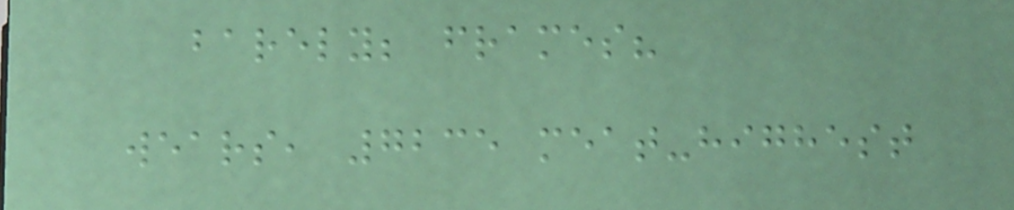barely; frames?
wears, 7235 meat-highest
